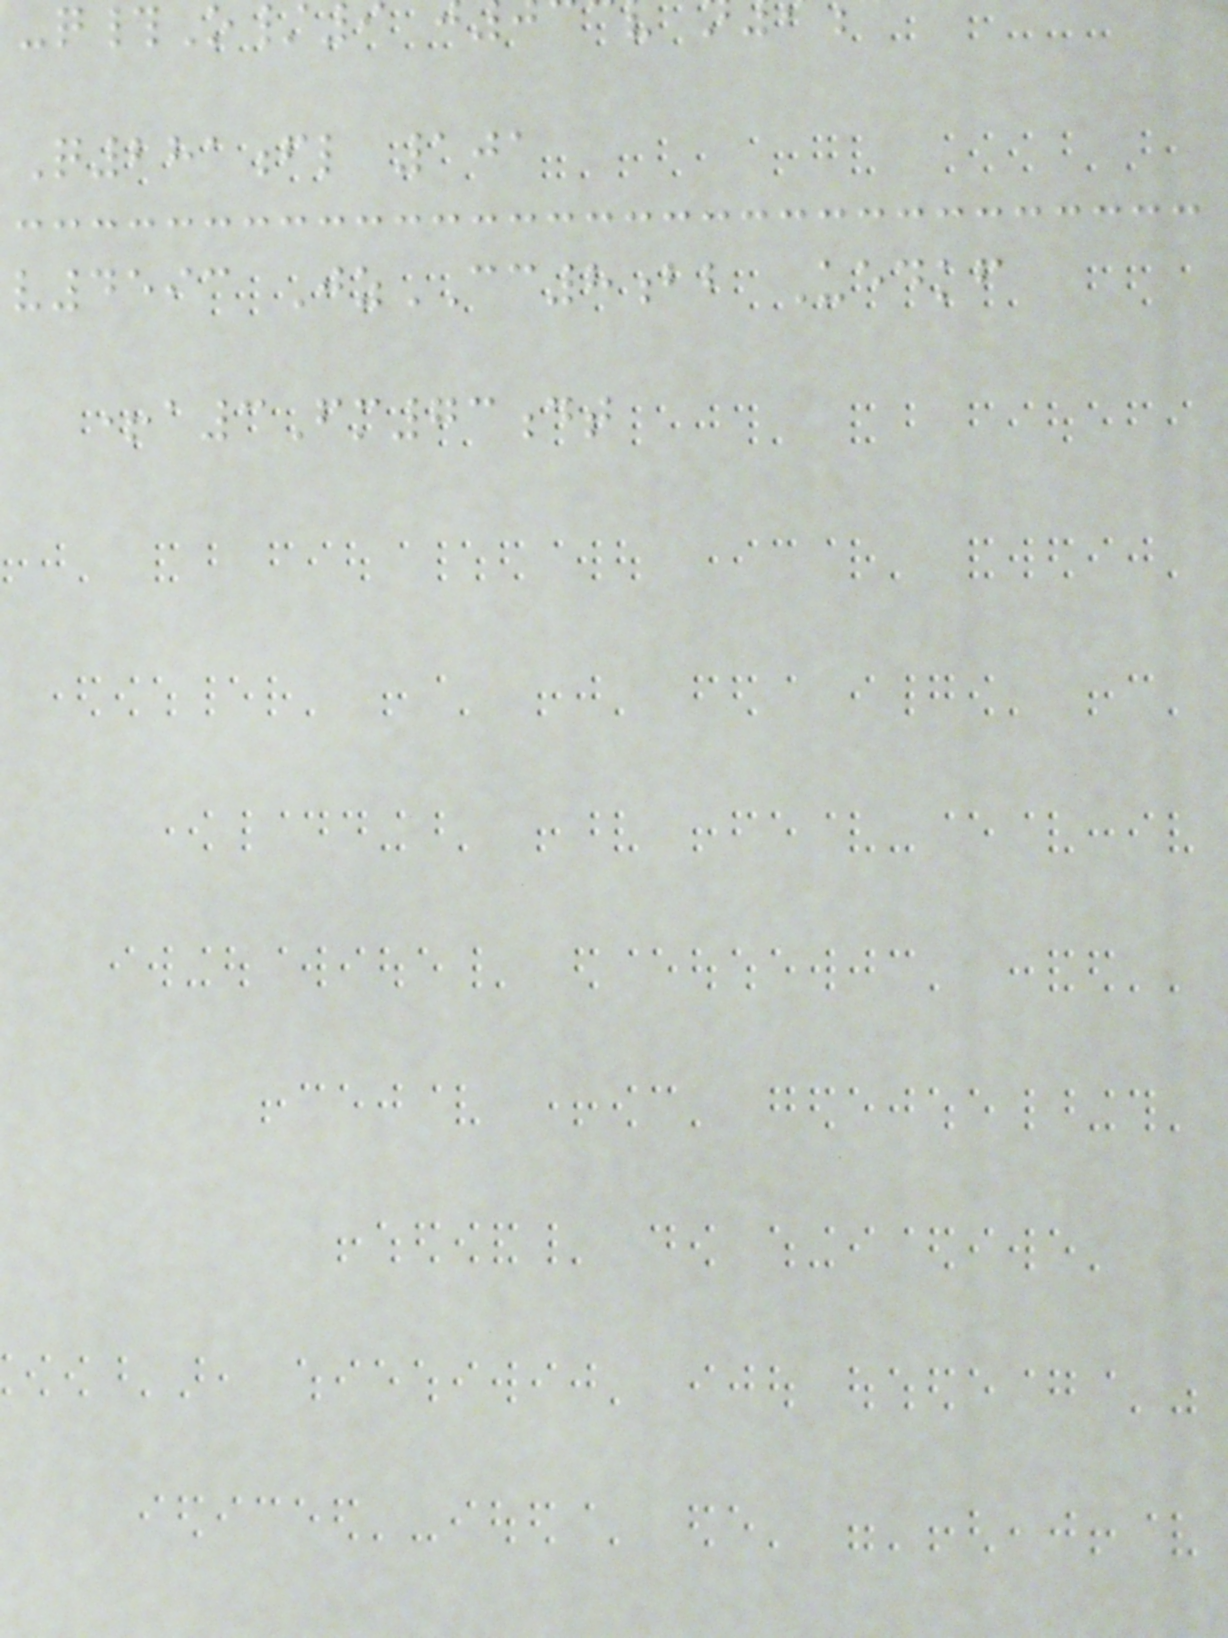-q#O/
Q281fl 101
v4593 JzCC8bb Uedkf
+a3Fm73dt
